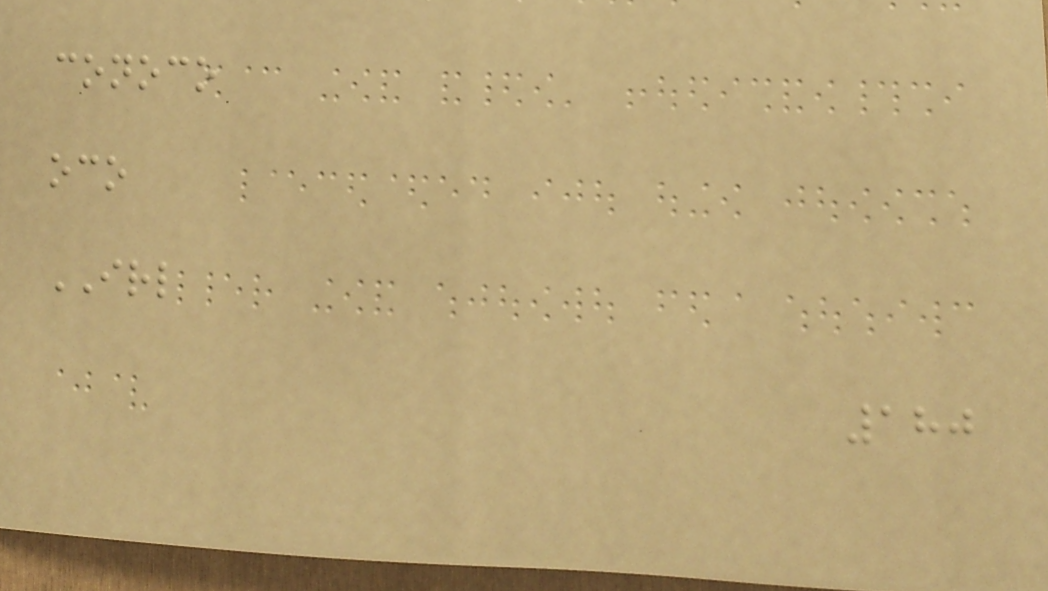conoco
oco
IRL
180
